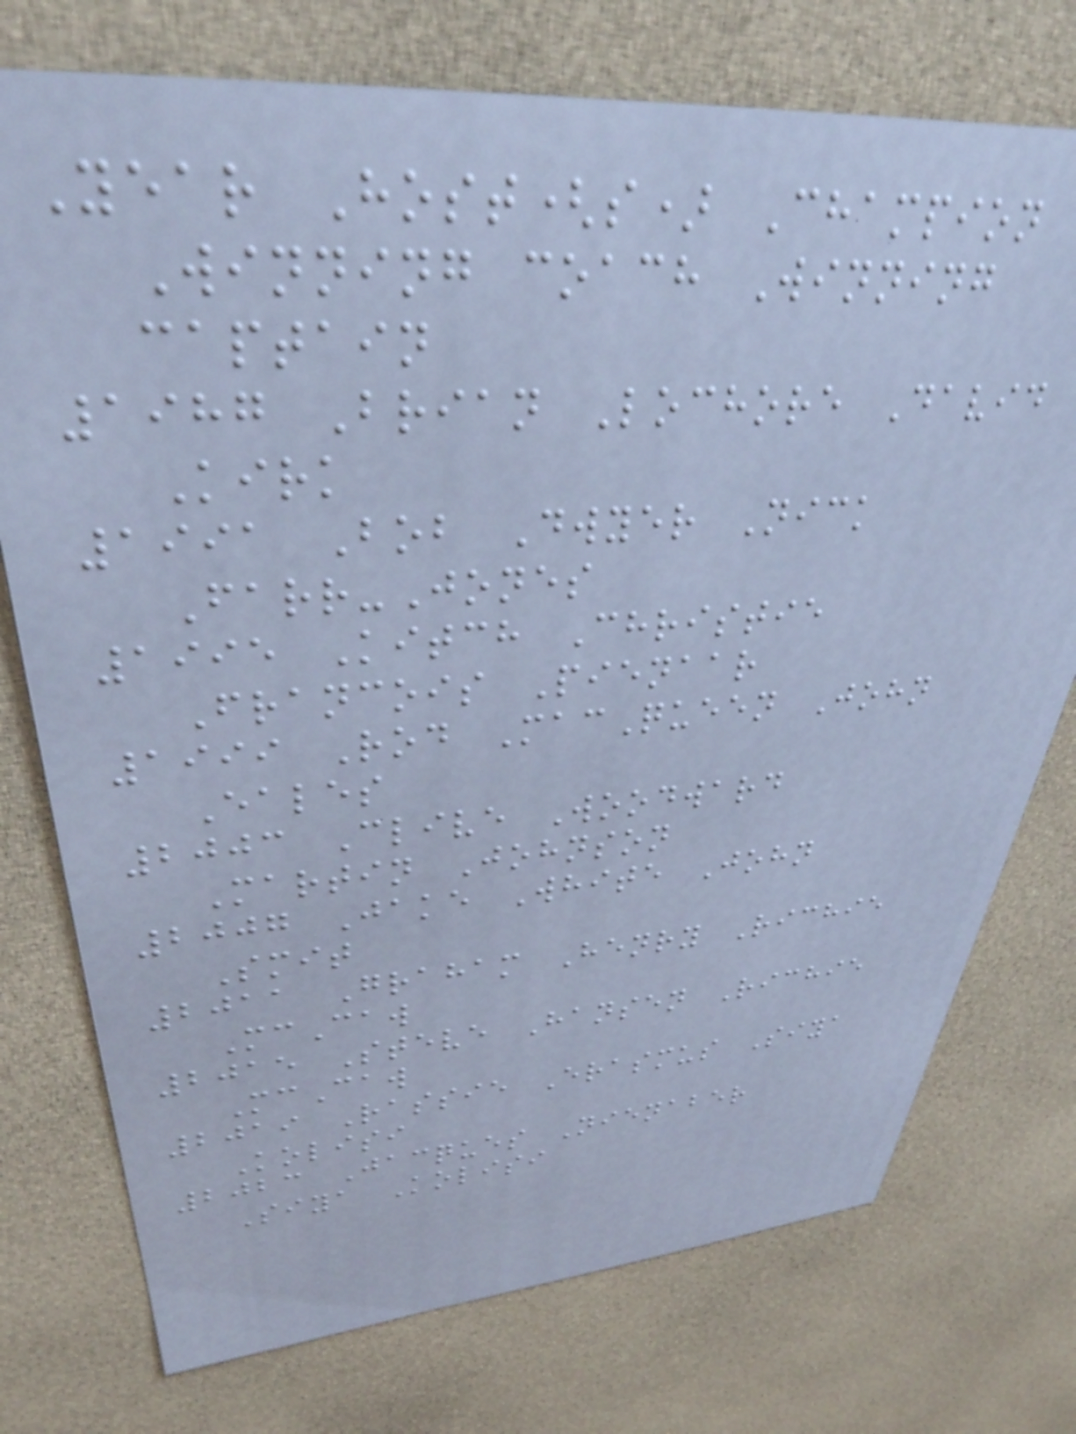Year Host(s) Champion
Winning coach Winning
captain
1987 Brian Lochore David
Kirk
1991 Bob Dwyer Nick
Farr-Jones
1995 Kitch Christie
Francois Pienaar
1999 Rod MacQueen John
Eales
2003 Clive Woodward
Martin Johnson
2007 Jake White John
Smit
2011 Graham Henry Richie
McCaw
2015 Steve Hansen Richie
McCaw
2019 Rassie Erasmus Siya
Kolisi
2023 Jacques Nienaber
Siya Kolisi
